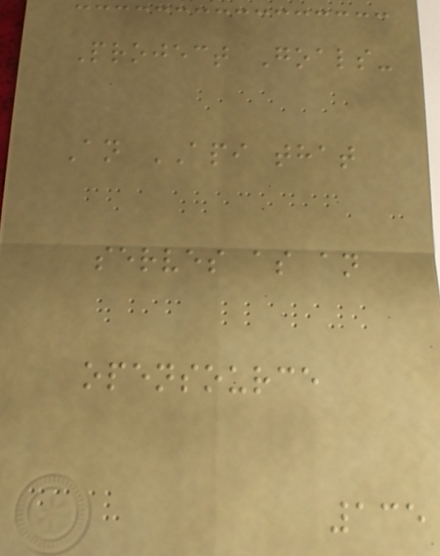Project Goals-
An API that
serves as an
opensource
135
